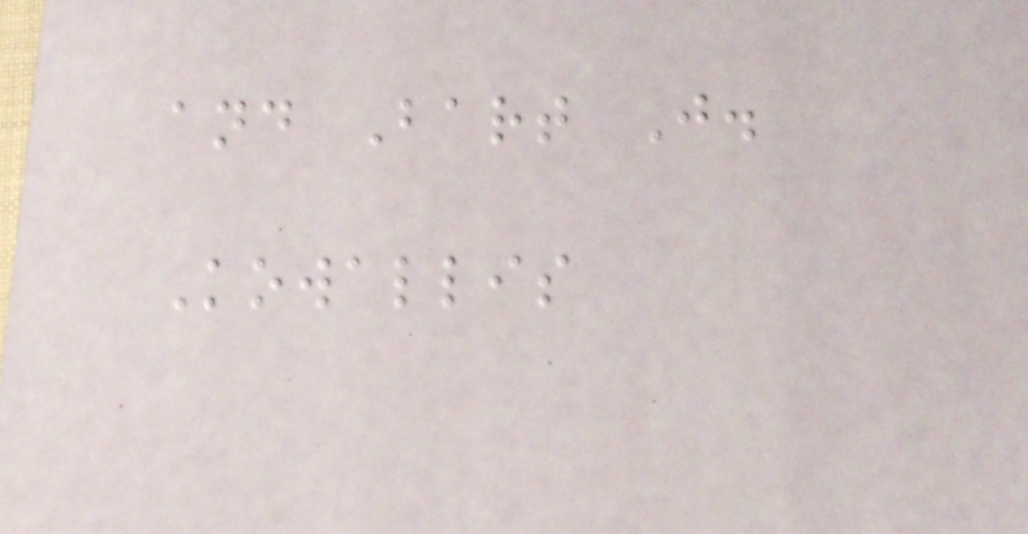and Bart J.
Kowallis
